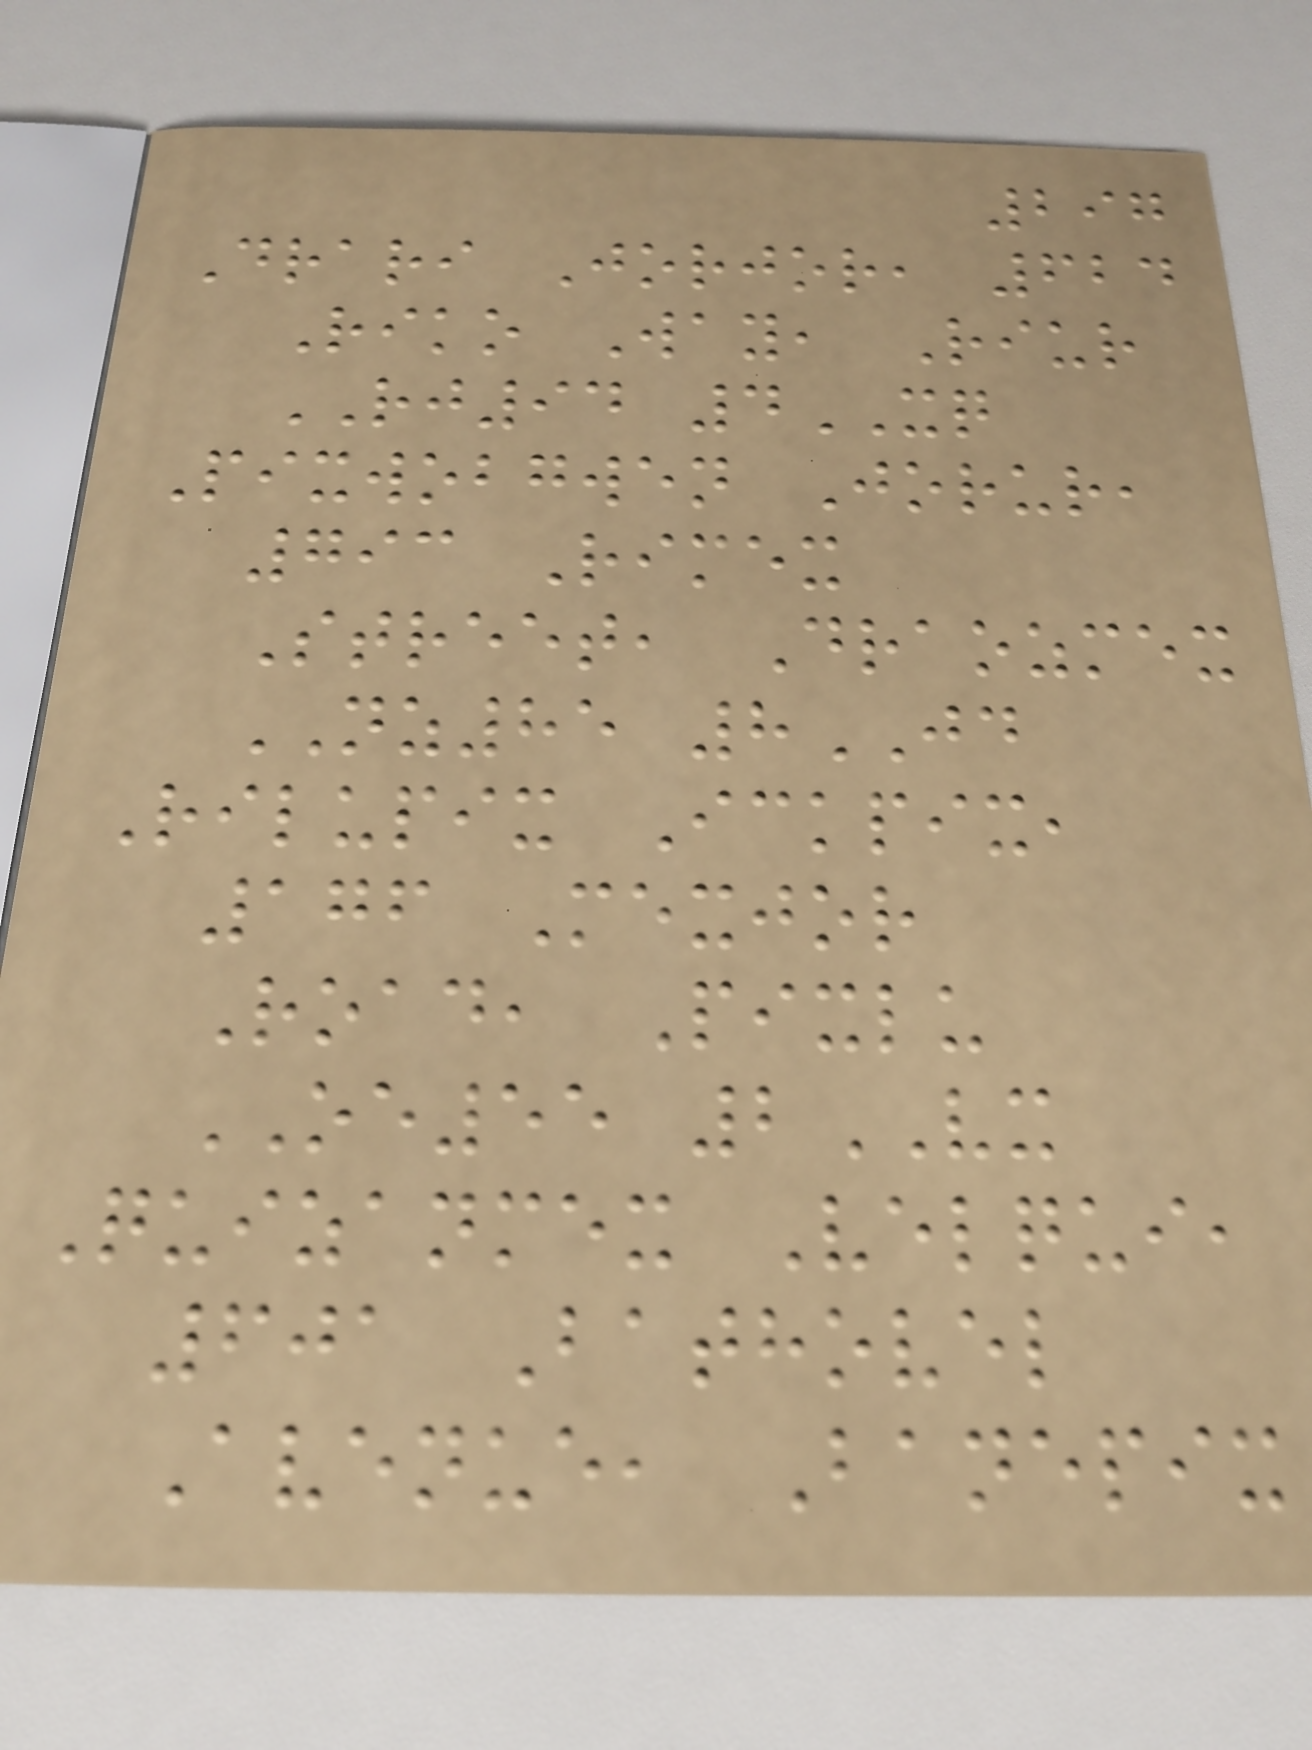297
Drari Jorjor, 624
Riko Way, Riur
RJ94 4XQ
Pixwobgwen Jorur,
793 Rimex
Street, Draozmex
NZ85 8JD
Rilupix Ickpix,
176 Mexjor
Road, Pixlu
OE55 2VX
Quizanmex Velqui,
601 Bathovel
Avenue, Banepix
